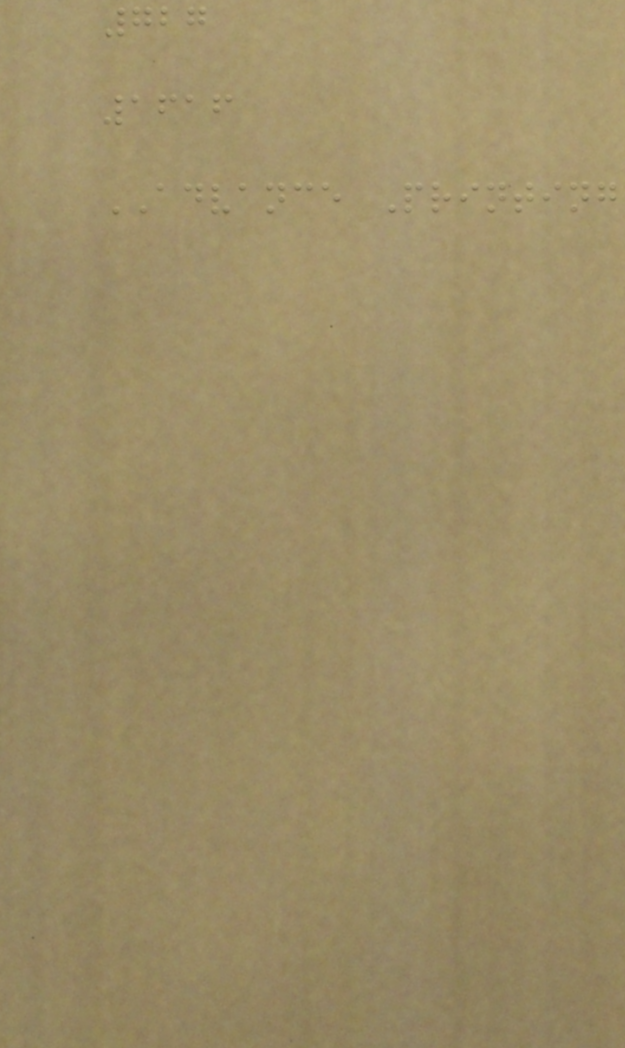727
1616
ADVANCE Printing
